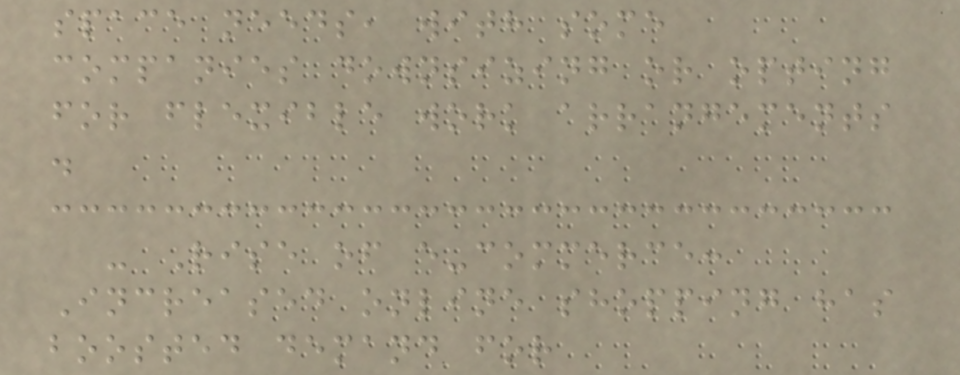space needs, with some
companies downsizing or opting
for flexible work arrangements
.
- Rise of e-commerce:
Increased online shopping has
boosted demand for
